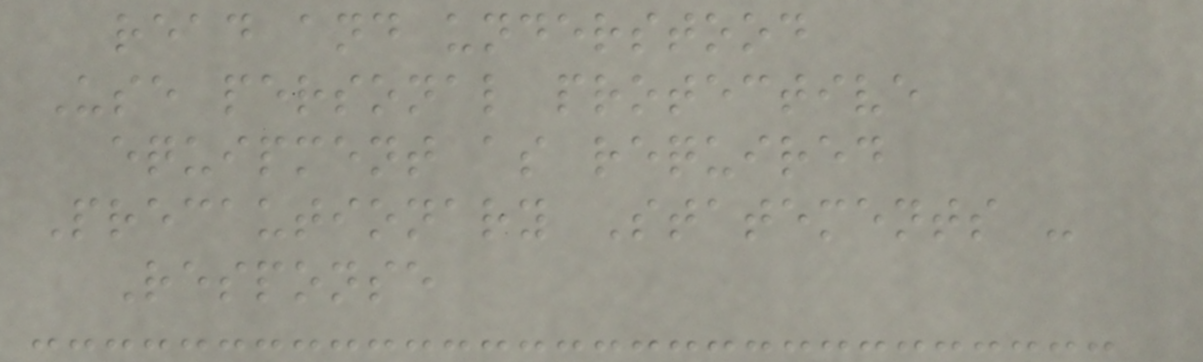read and understood
Use personal protective
equipment as required
Precautionary Statements -
Response
